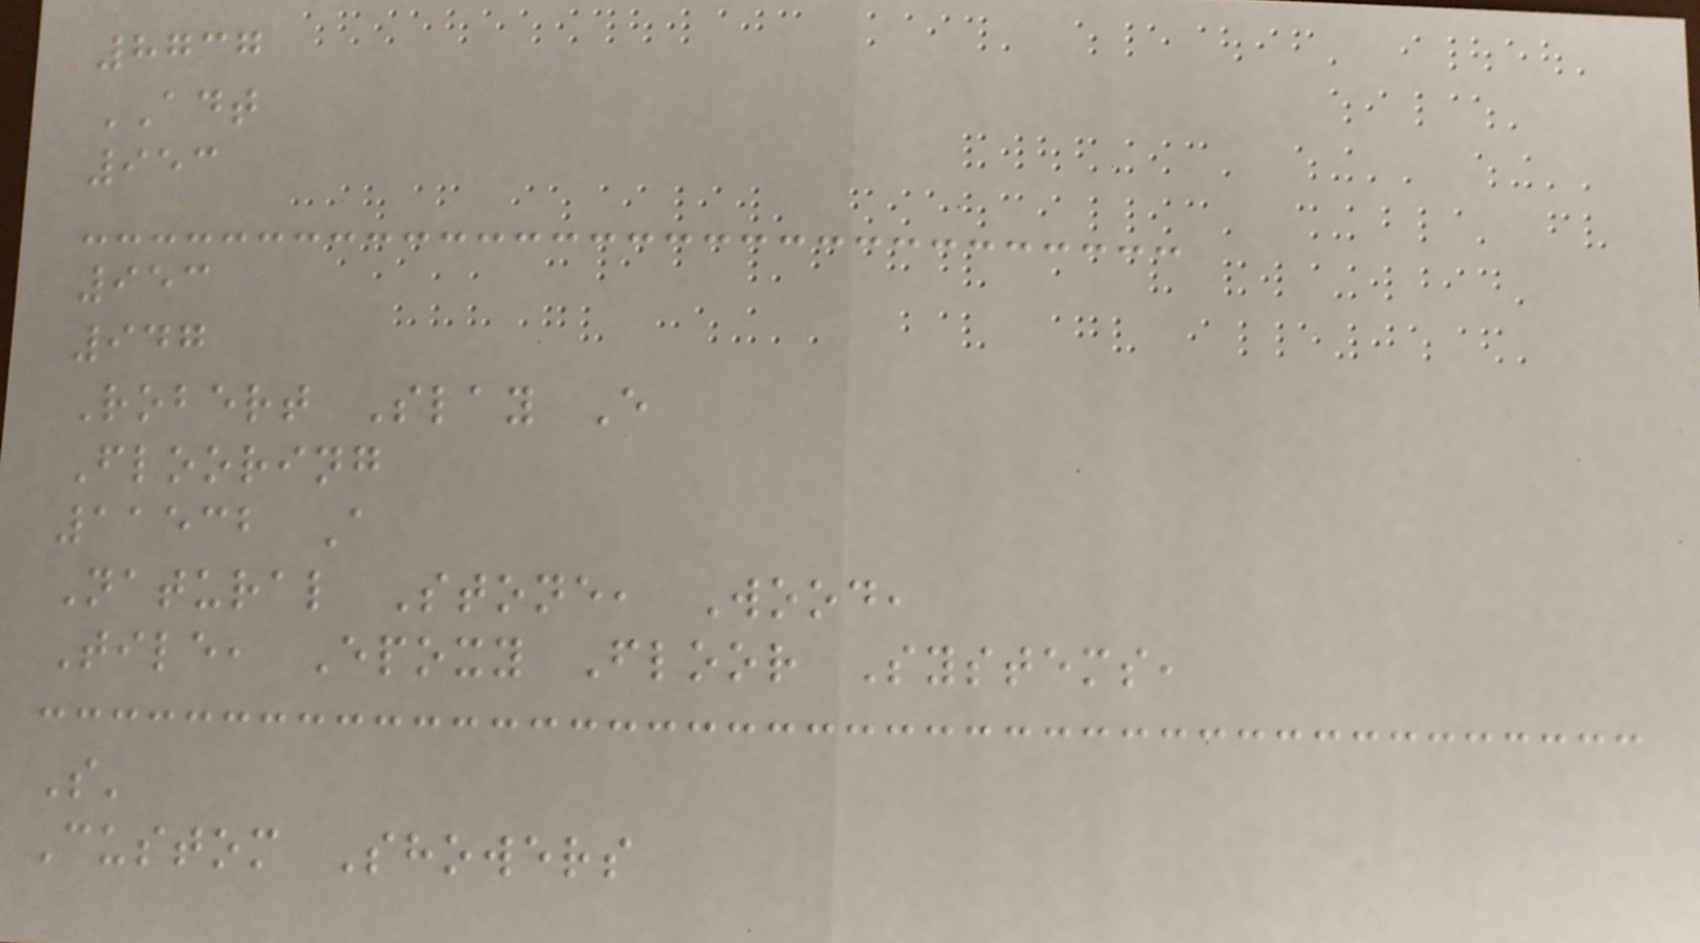8737
ADT
953
953
947
Robert Slay E
Flooring
11532 A
Natural Stone, Wood,
Tile, Epoxy Floor Systems,
S'
Custom Showers
